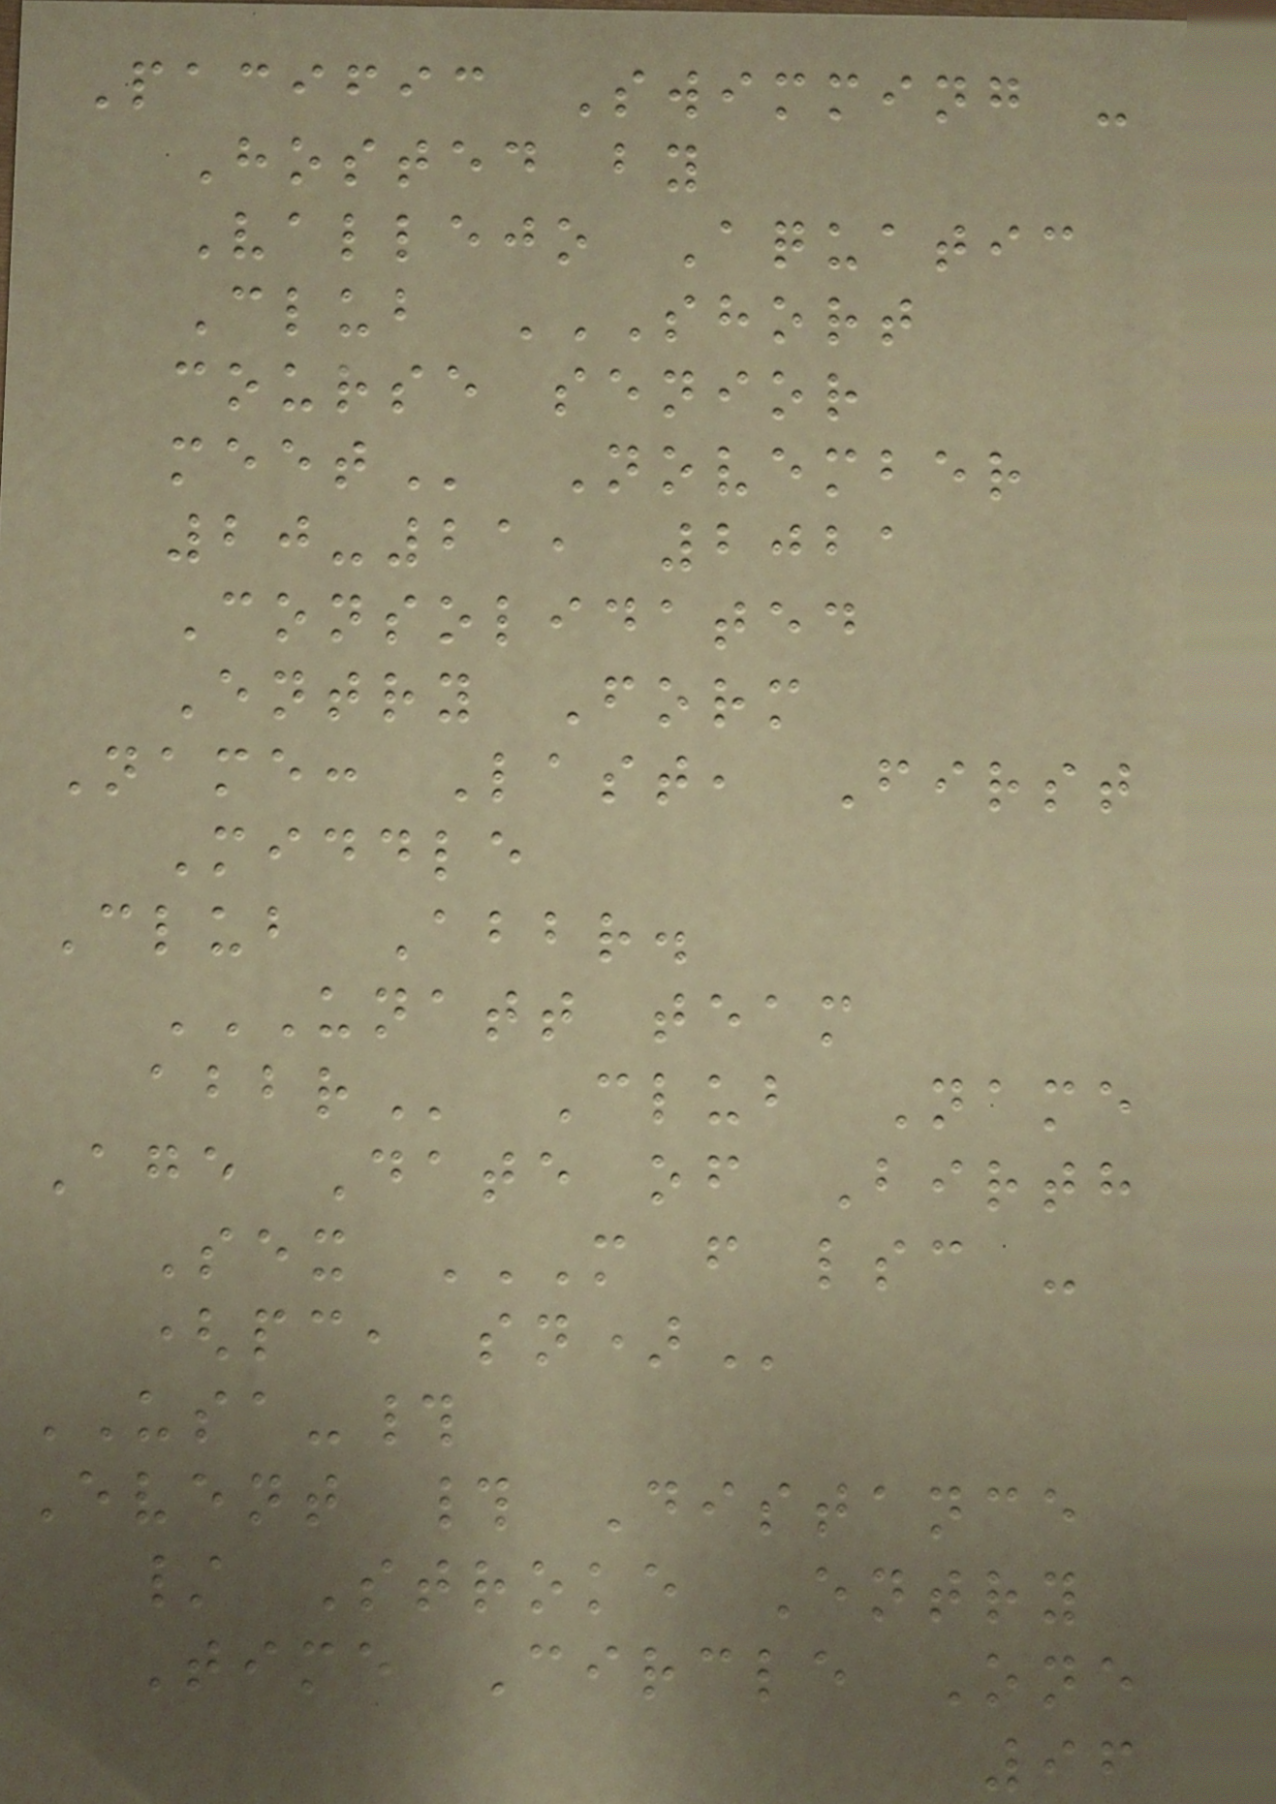Pacific Swimming -
Hosted by
Vallejo Aquatic
Club SHORT
COURSE SENIOR
MEET November
20-21, 2021
Consolidated
Entry Form
Name: Last, First
Middle
Club Abbr.
UNATT TEAM
ABBR Club Name
Age Date of Birth
Sex M F LSC -
(PC, SN)
USA-#
Event # Distance
/ Stroke Entry
Time Circle One
96
